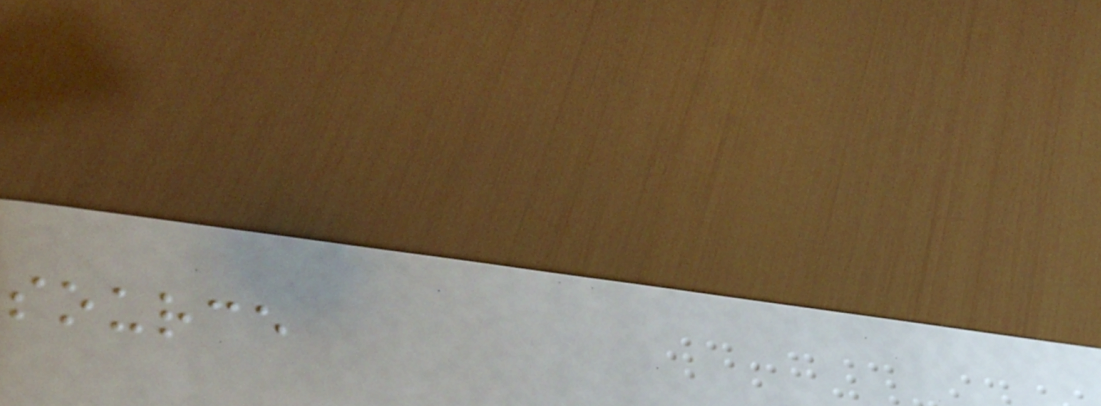source
